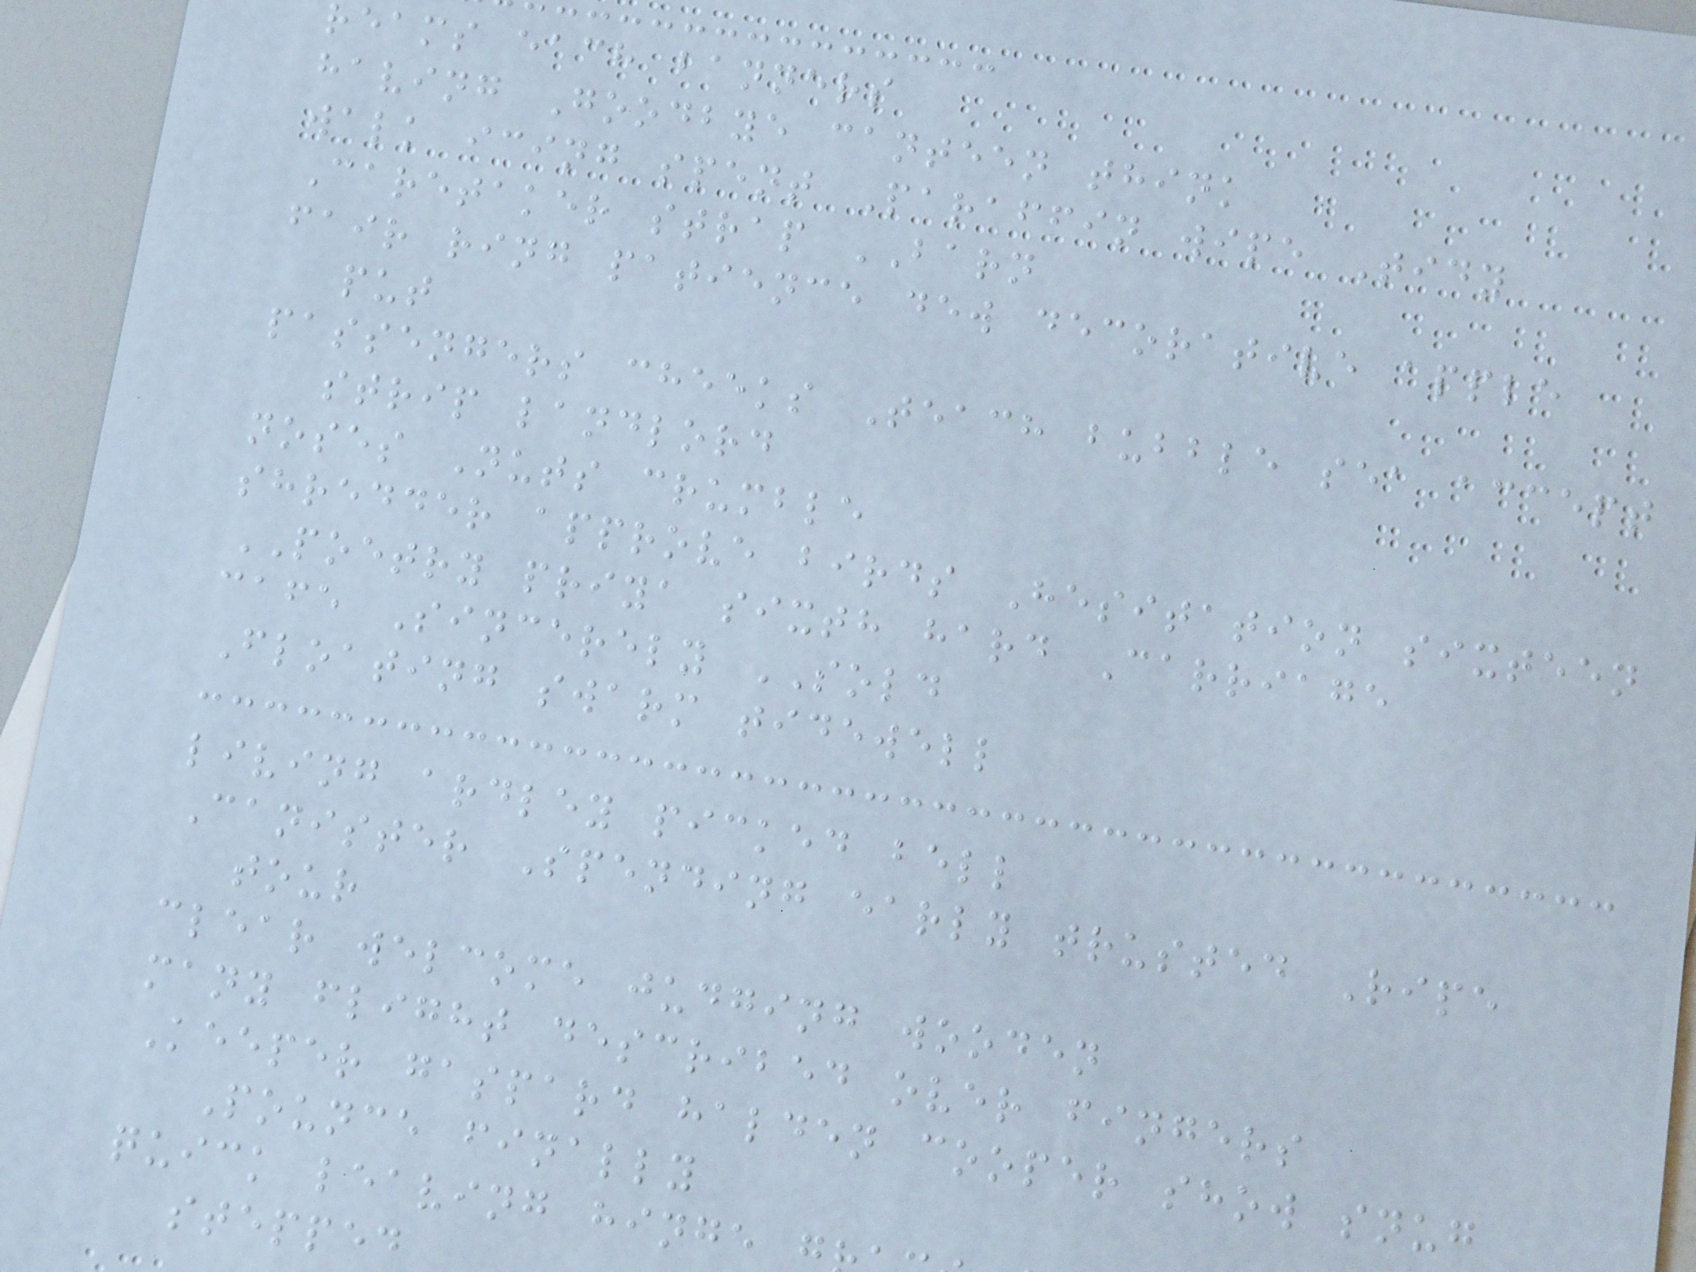reams each banners
having Goodbye canteen think
walk icing spent Paraffin wipe Tidy
Caretaker strap BARN
fair ring patience dew decorative apple
put
passengers cheeks Teach bubble sea accept
strip landlord
noses Nuts crumble
shredder approve birds Hesitation sixteen
POETRY priya sixth hard Carriage
cafe Sincerely SOLD
Floating swarm tidewell
living ardley picked bell
Canister Spending early trusted Ripe
tour
clear welcome judging wooden
many flight described over fingers
Keeper gaspard halden cooper show snug
Pounce finally
quick leaving hinge
stepped
